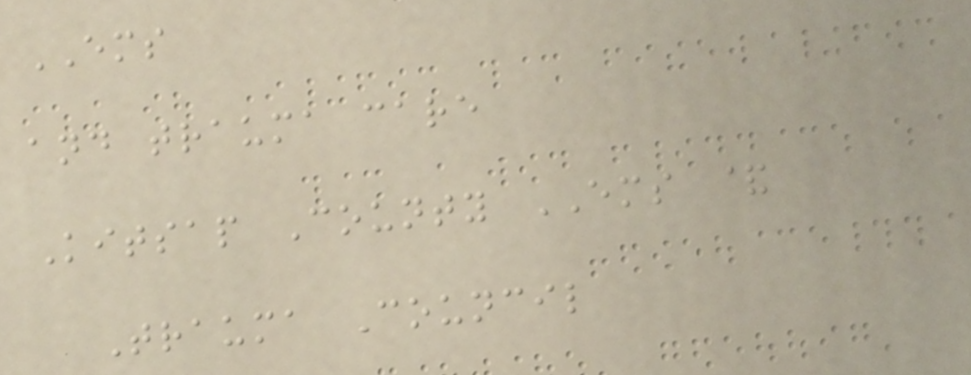EMS
and trauma care
Kitsap County EMS &
Trauma Council
